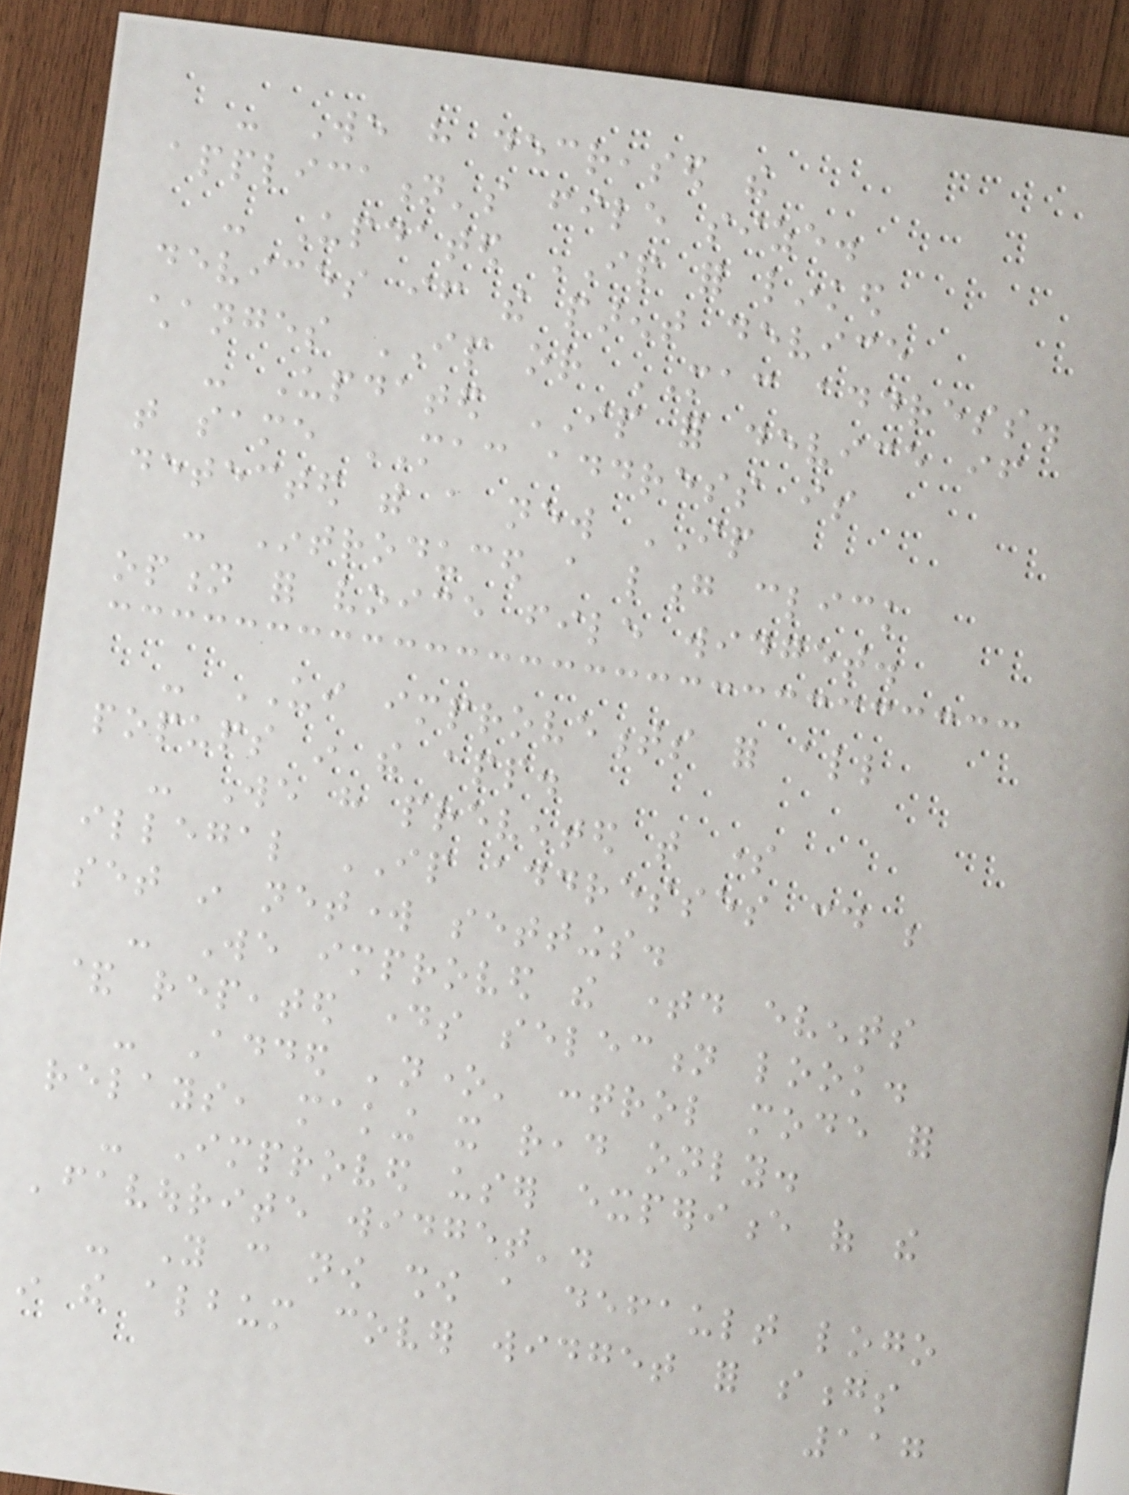- We have decreased the
application's file size.
- Updated IP for linked
devices if the parent device
changes IP or MAC address.
- Updated IP for device if
that same MAC address is
detected with a new IP
- Introduced a long click
option for voice file widget.
- UI improvements for all
popups in the app.
- We have prevented that some
illegal IP addresses could be
set in network settings.
- We improved the timed events
& repeated days selection look.
- Added 'none' control mode for
relays, making it read only.
- Improved user experience of the
'favourite widget'.
- You can now show a default logo
in the album cover widget for songs
117
